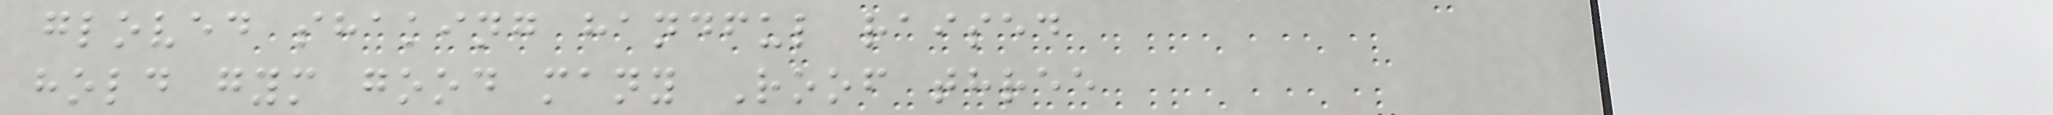gloved shaking handful raised
hold gym good many Roof three
